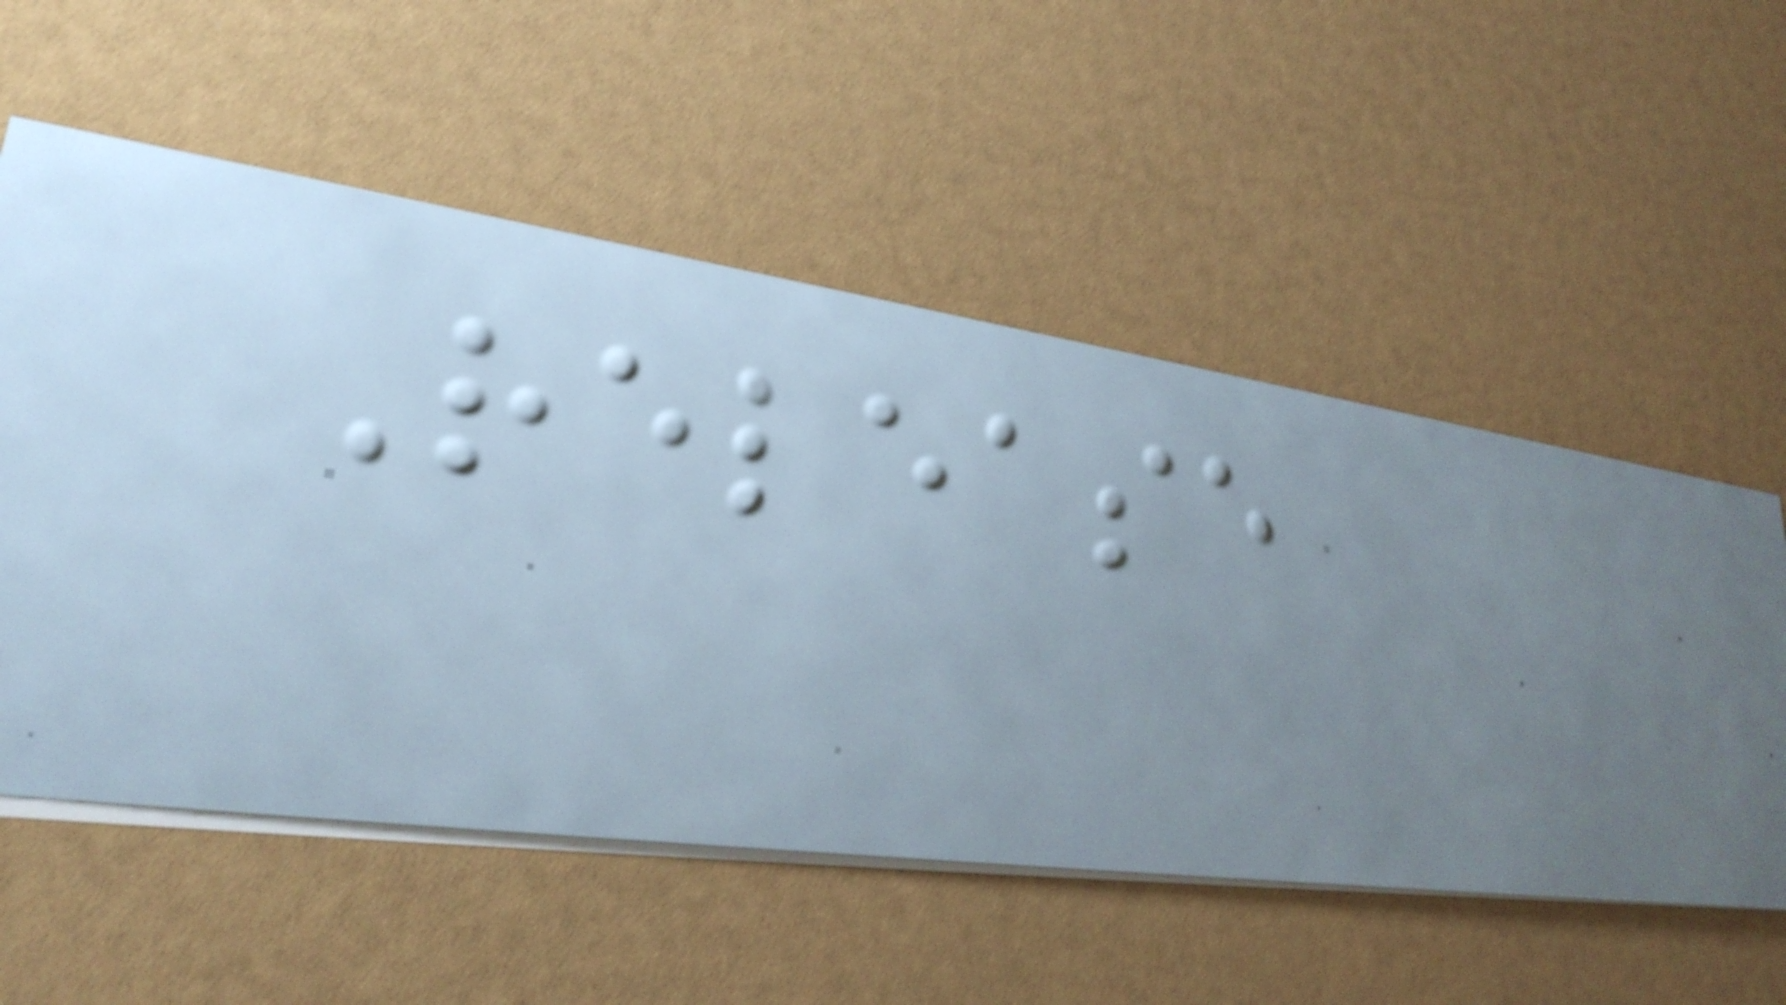Release
